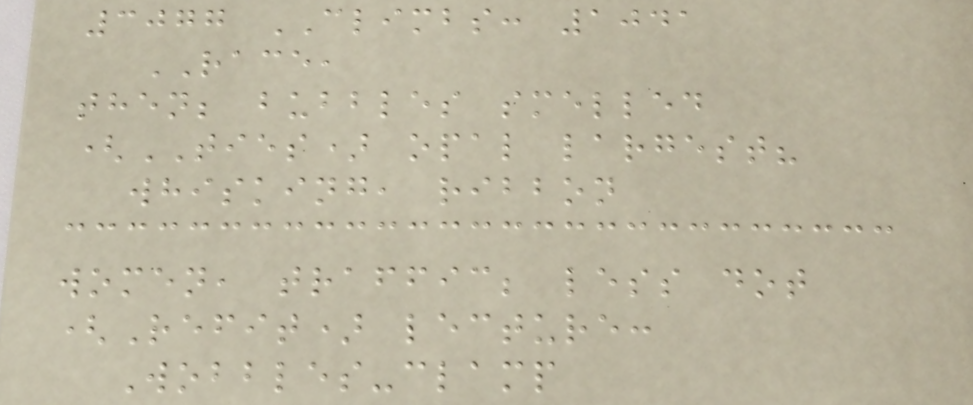3077 CLIMBS: 1041
RACE,
then; bubbles smelled
(TIES) opal largest?
whisking, ribbon
women, traffic; less dot
(Refit) lecture:
Wobbles-clamp
